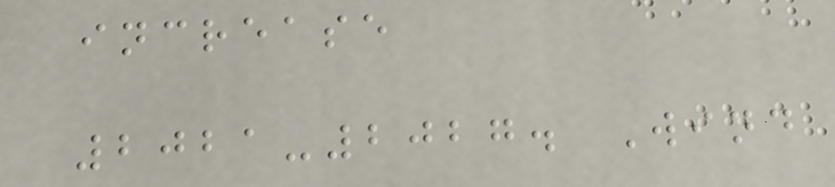increase
2021-2027. Wind
